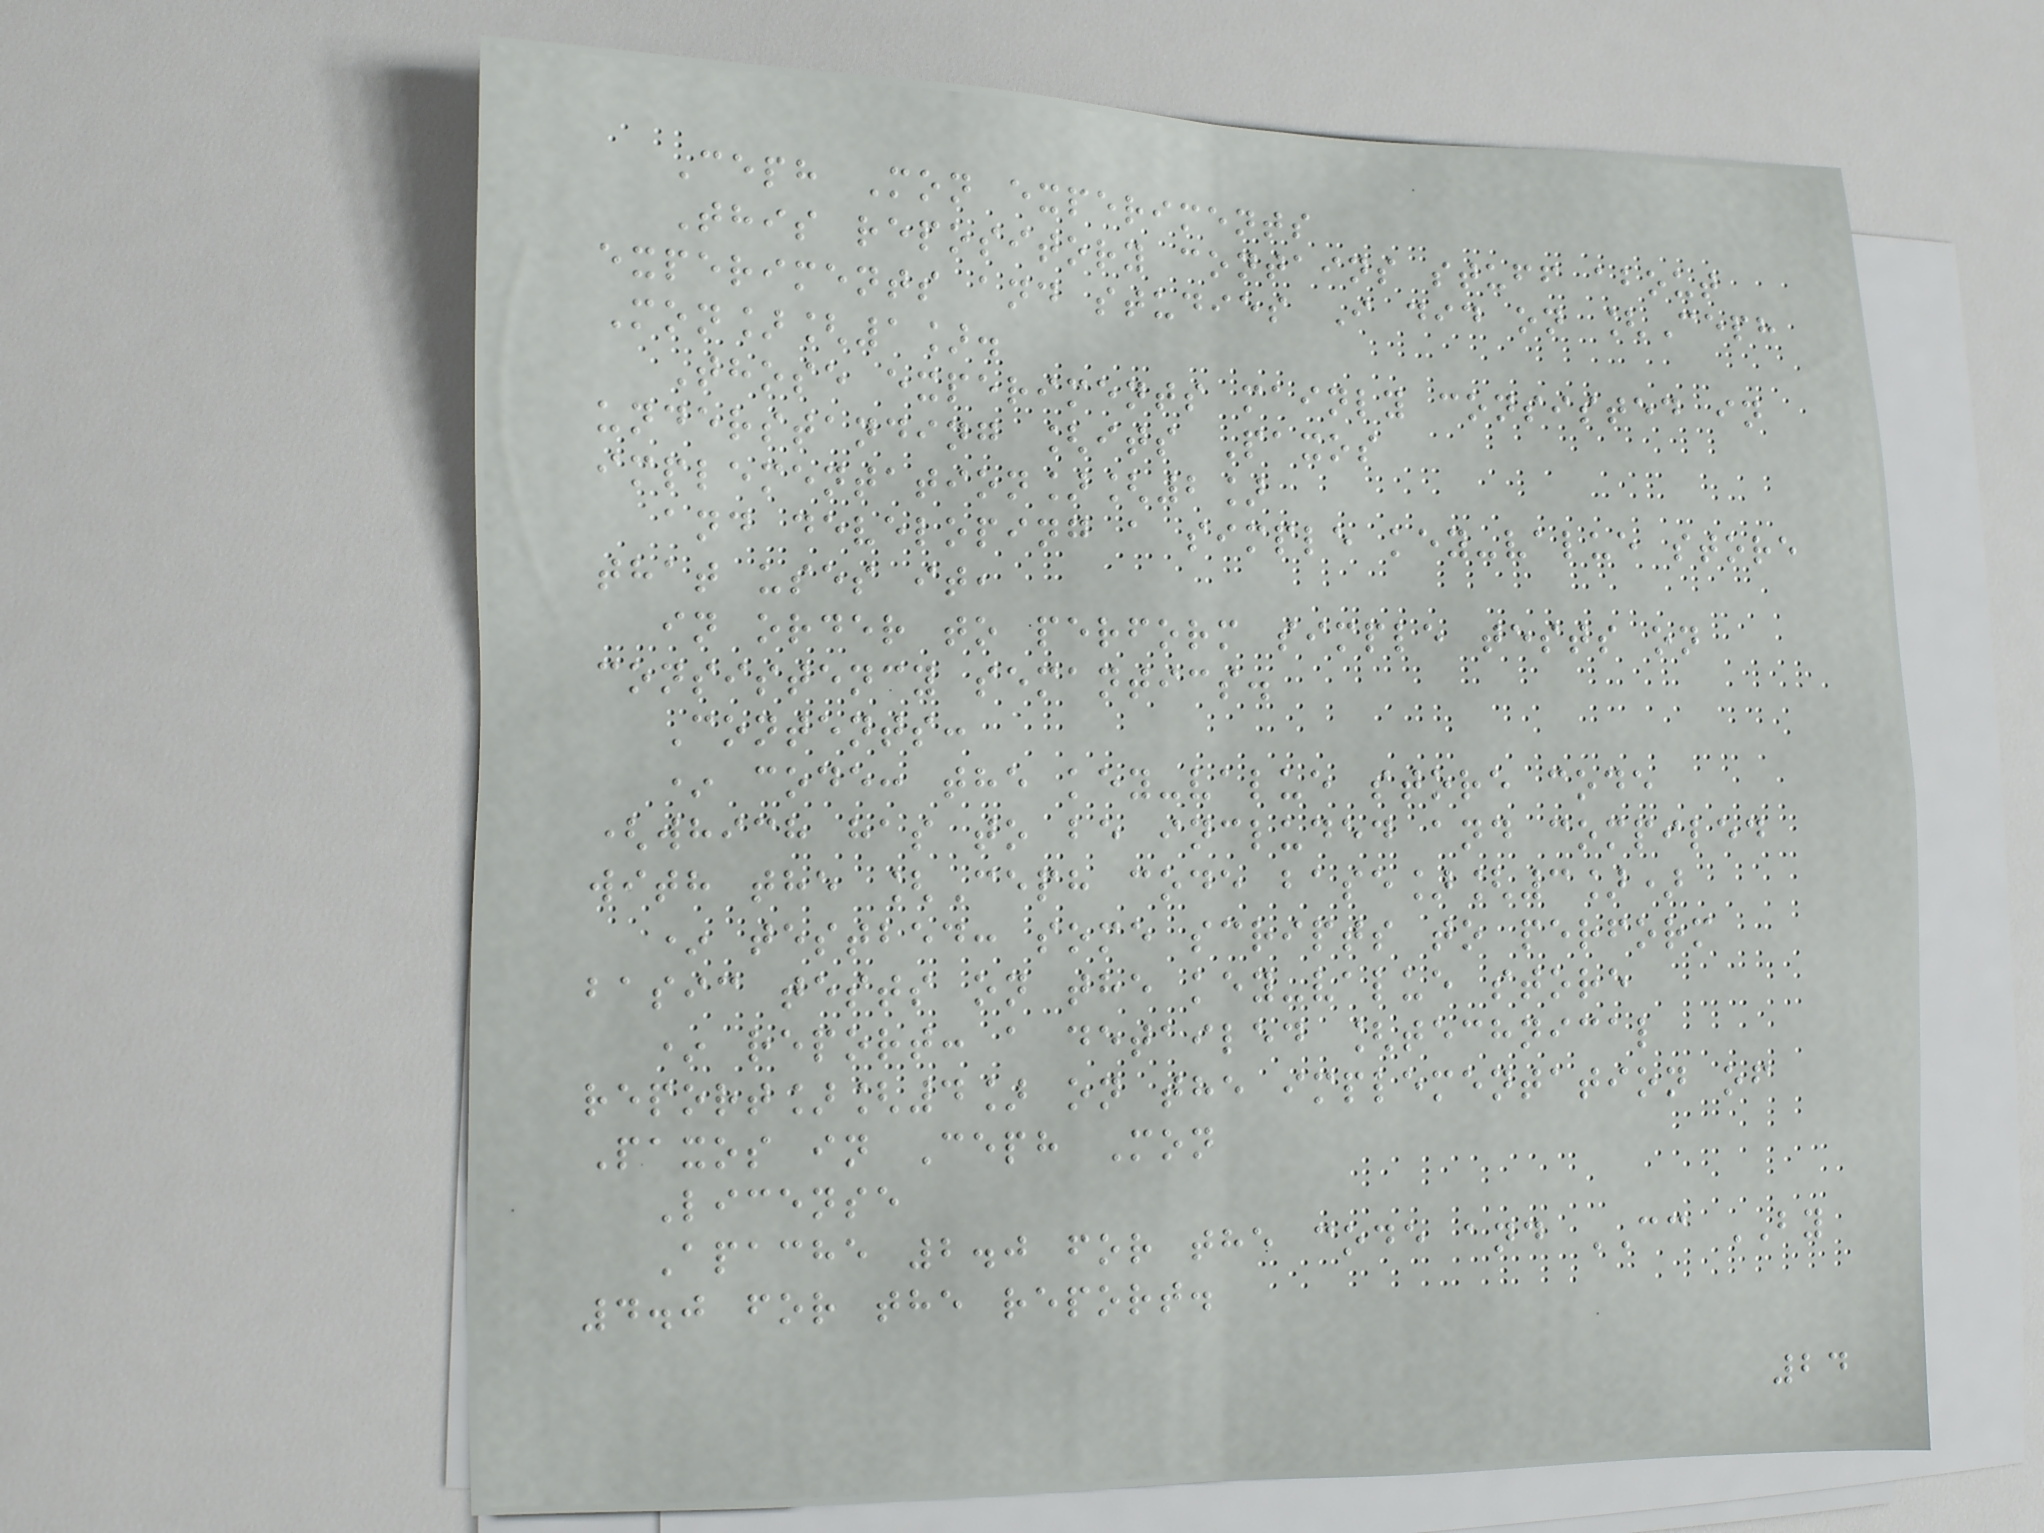Ceph Mon experiments
This repository contains stuff about
experiments and studies I did on [Ceph
Mon][1].
Those experiments mainly consisted in
understanding [its Paxos
implementation][2]
and developing a simple key-value store
that uses it,
in order to perform simple tests on
consistency semantics.
Contents:
* code: the key-value store code
(which has to be included and compiled
with the [Ceph code base][3])
* testbed: some scripts to perform
basic tests on the key-value store
* report: a detailed [technical
report][4] on the implementation of
Paxos in Ceph Mon
License
Apache 2.0 for the code and CC BY
4.0 for the report.
24
